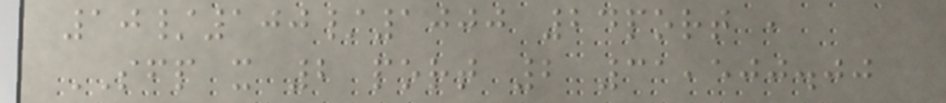10/100/1000 24port ,
SFP x 2 port 2 31,500.00
